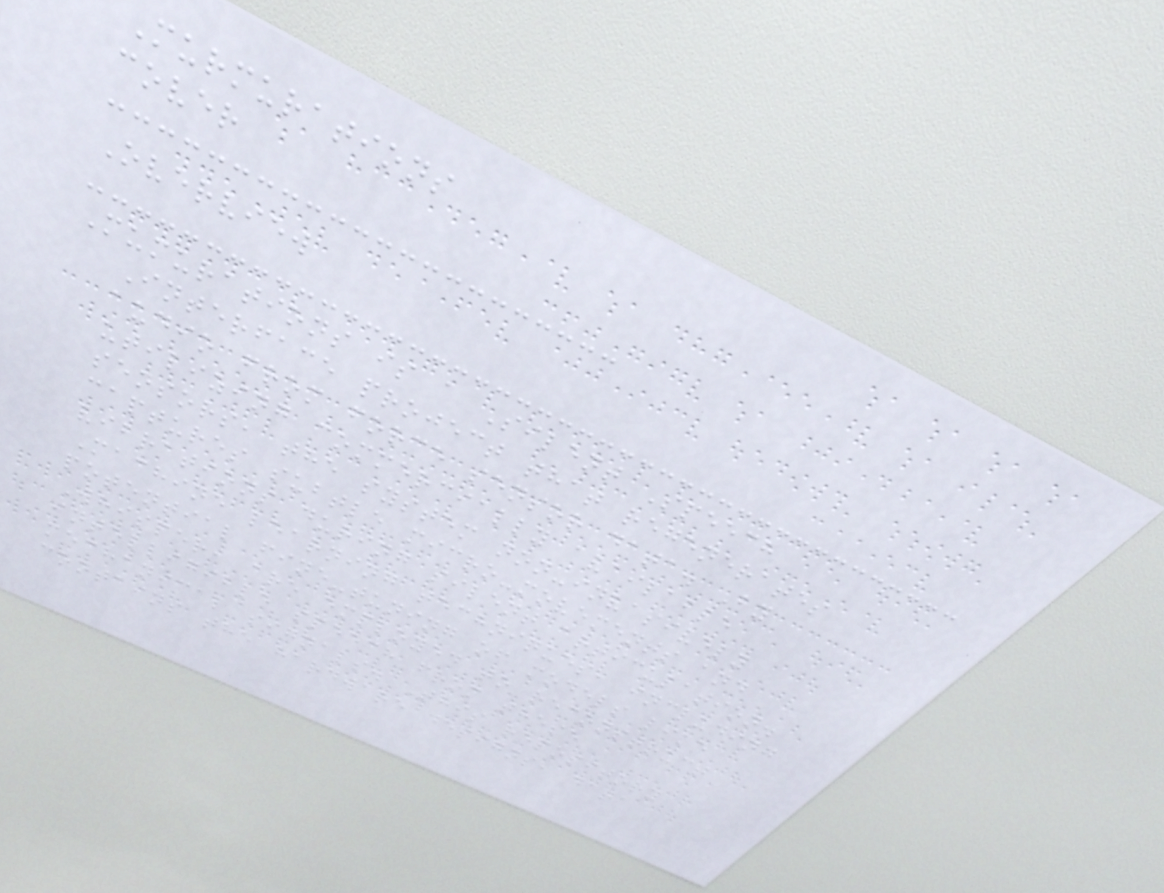Murmurations
cover
Overview
Mumurations is a Silent Speech
Interface project that regenerates
audio from force sensor data. By
utilizing commercially available
sensors, the system non-invasively
captures subtle micro-movements and
vibrations during silent articulation.
Machine learning techniques, including
potential fine-tuning of models like
Whisper, are employed to reconstruct
intelligible speech from these
mechanical signals. This repository
contains the hardware designs, data
